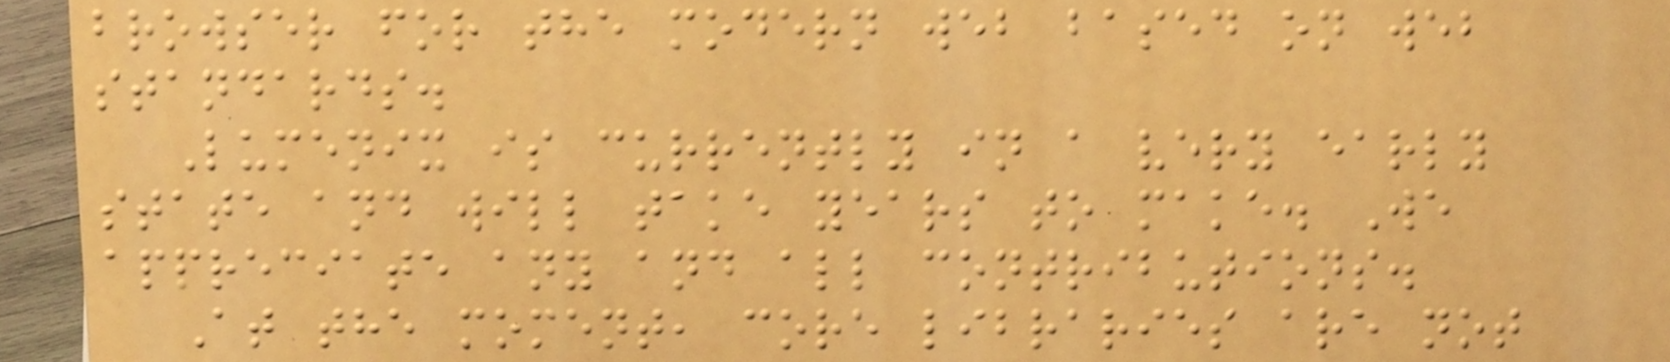browser for the modern web based on web
standards.
Lumenix is currently in a very early
state and will take years to make. We
appreciate any and all contributions.
At the moment, core libraries are not
